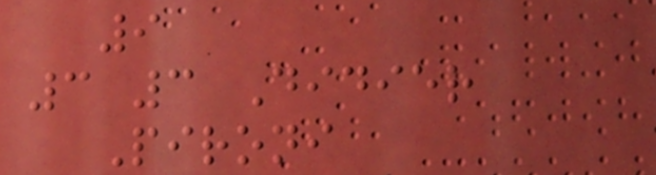9
3 3 Didier
Pironi
